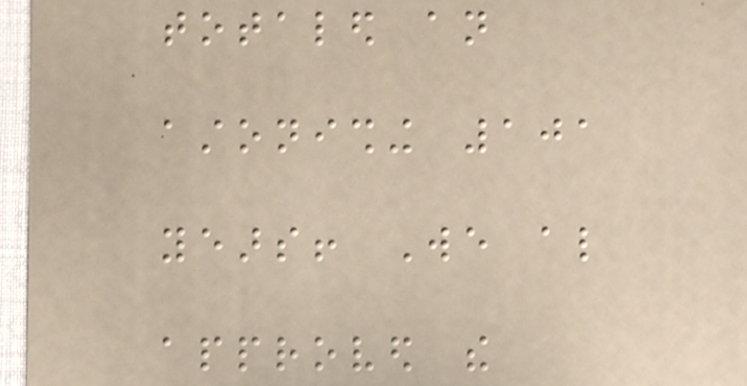totaled an
astonishing 101
years! We also
approved the
